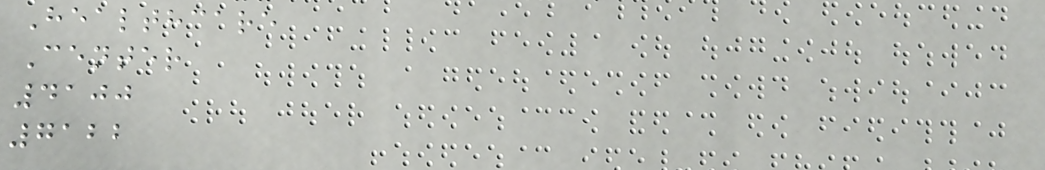Healthcare
Center
4100
7122
